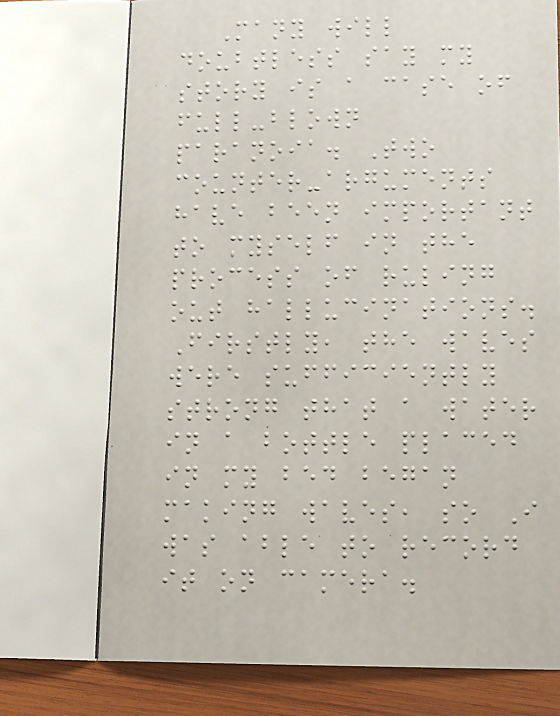Many will
doubtless say my
story is a case of
full-blown
paranoia. Two
counter-arguments
have been important
to myself in the
process of ruling
out hallucinations.
Firstly, the waves
were sufficiently
strong that a water
in a bottle placed
in my bed began
making waves, so I
was able to record
it on camera.
